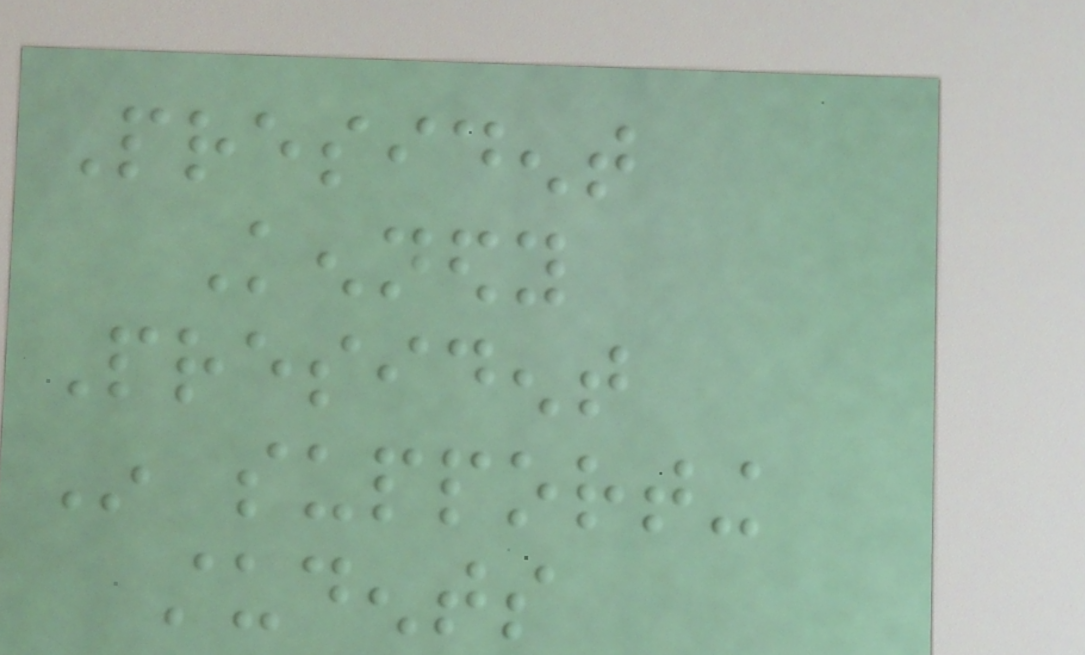President
Kennedy
President
In supporting
students
